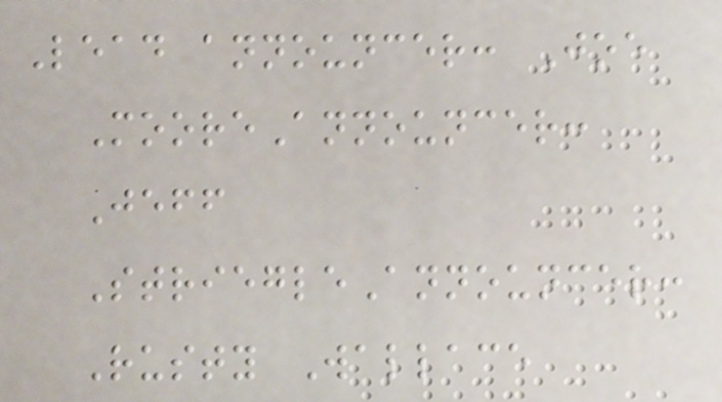Lead announcer: Joe
MooreAnnouncer:
Jeff
StriegleAnnouncer:
Rusty Wallace
